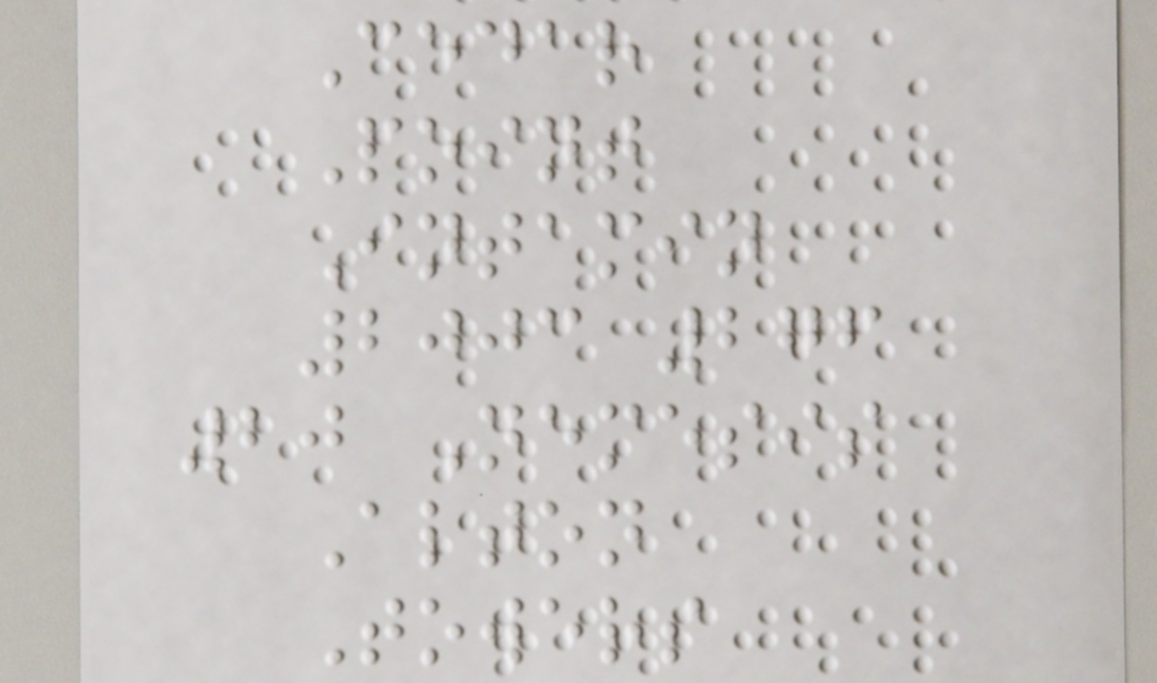Cedar
Point
Intamin
2003 276
20 Nemesis
Alton
Towers
